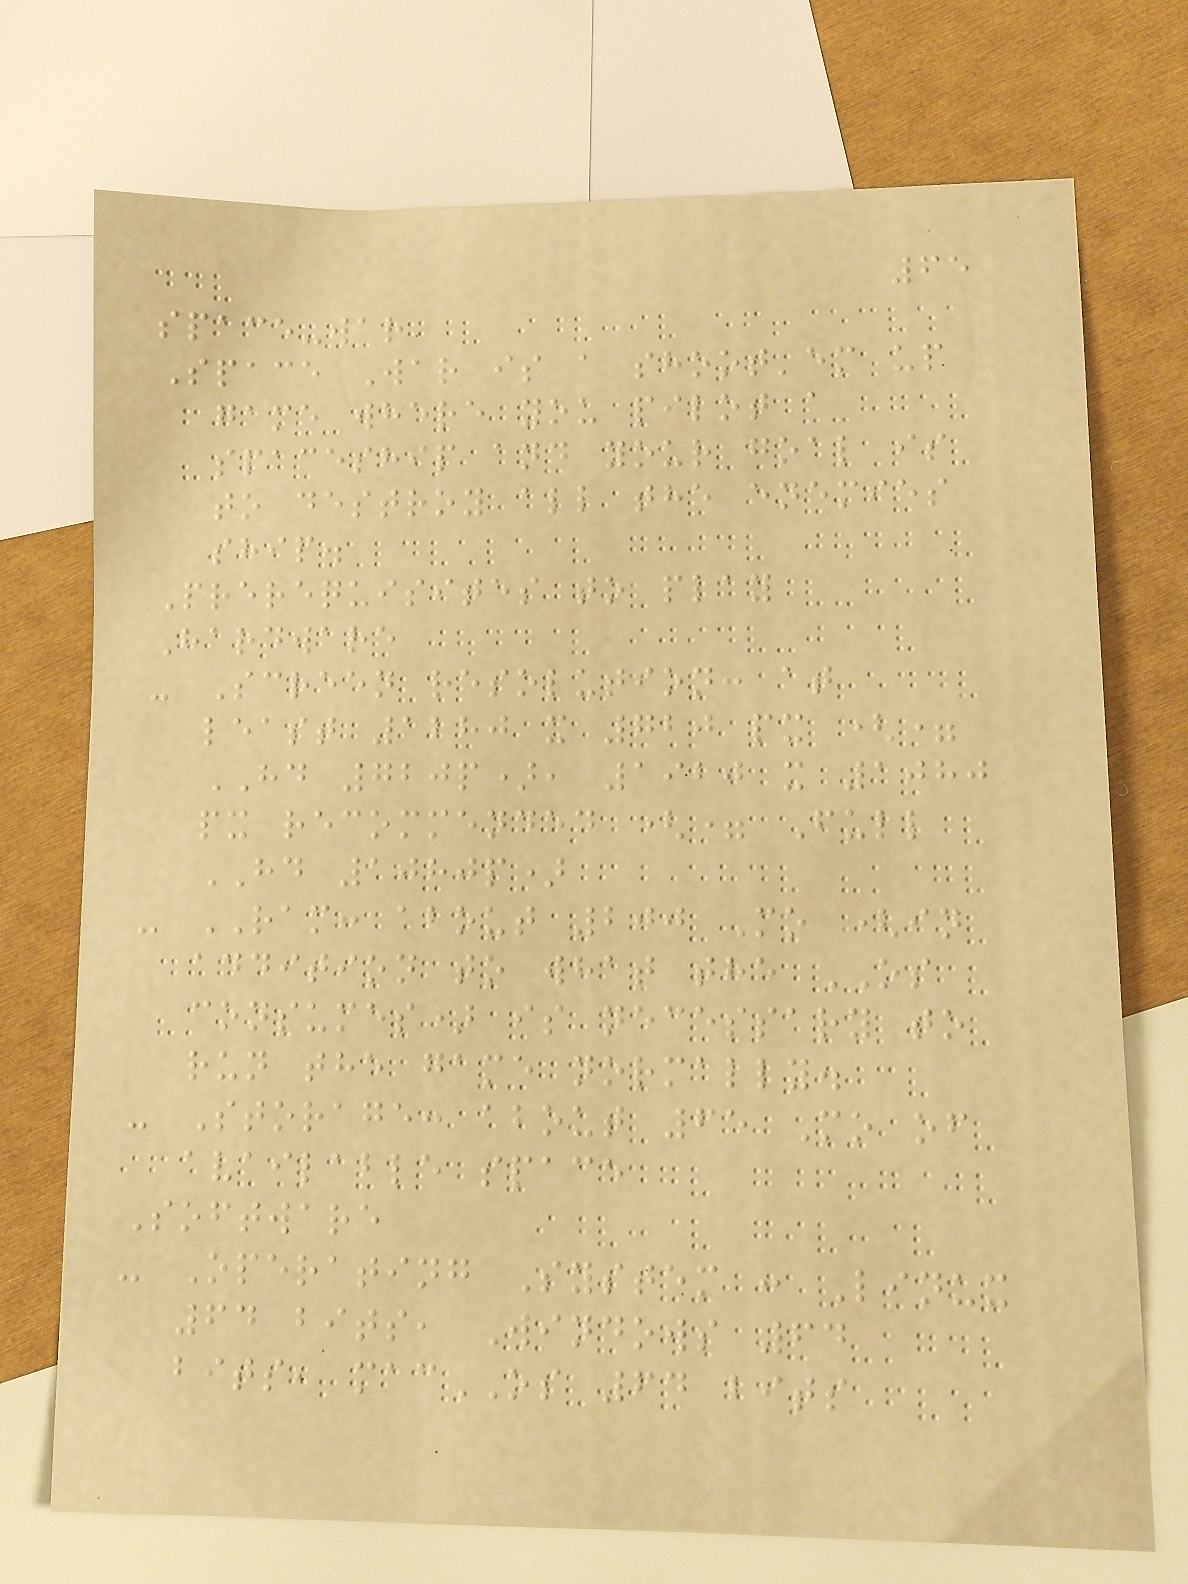65
space-war
Space War is a shoot'em up
game where you pilot a
spaceship and your goal is
to destroy all the enemies
ship.
Prerequisites to play
Hardware
- Screen resolution: at
least 1280 x 720 px (=
HD 720p), 1920 x 1080
px recommended (= Full
HD 1080p)
- RAM: about 200 Mo (in
addition to what the OS
consumes) is necessary to
run the game normally.
- Storage: about 65 Mo of
available space
Software
- Operating System : Linux
64 bits, Windows 64
bits, macOS 64 bits
